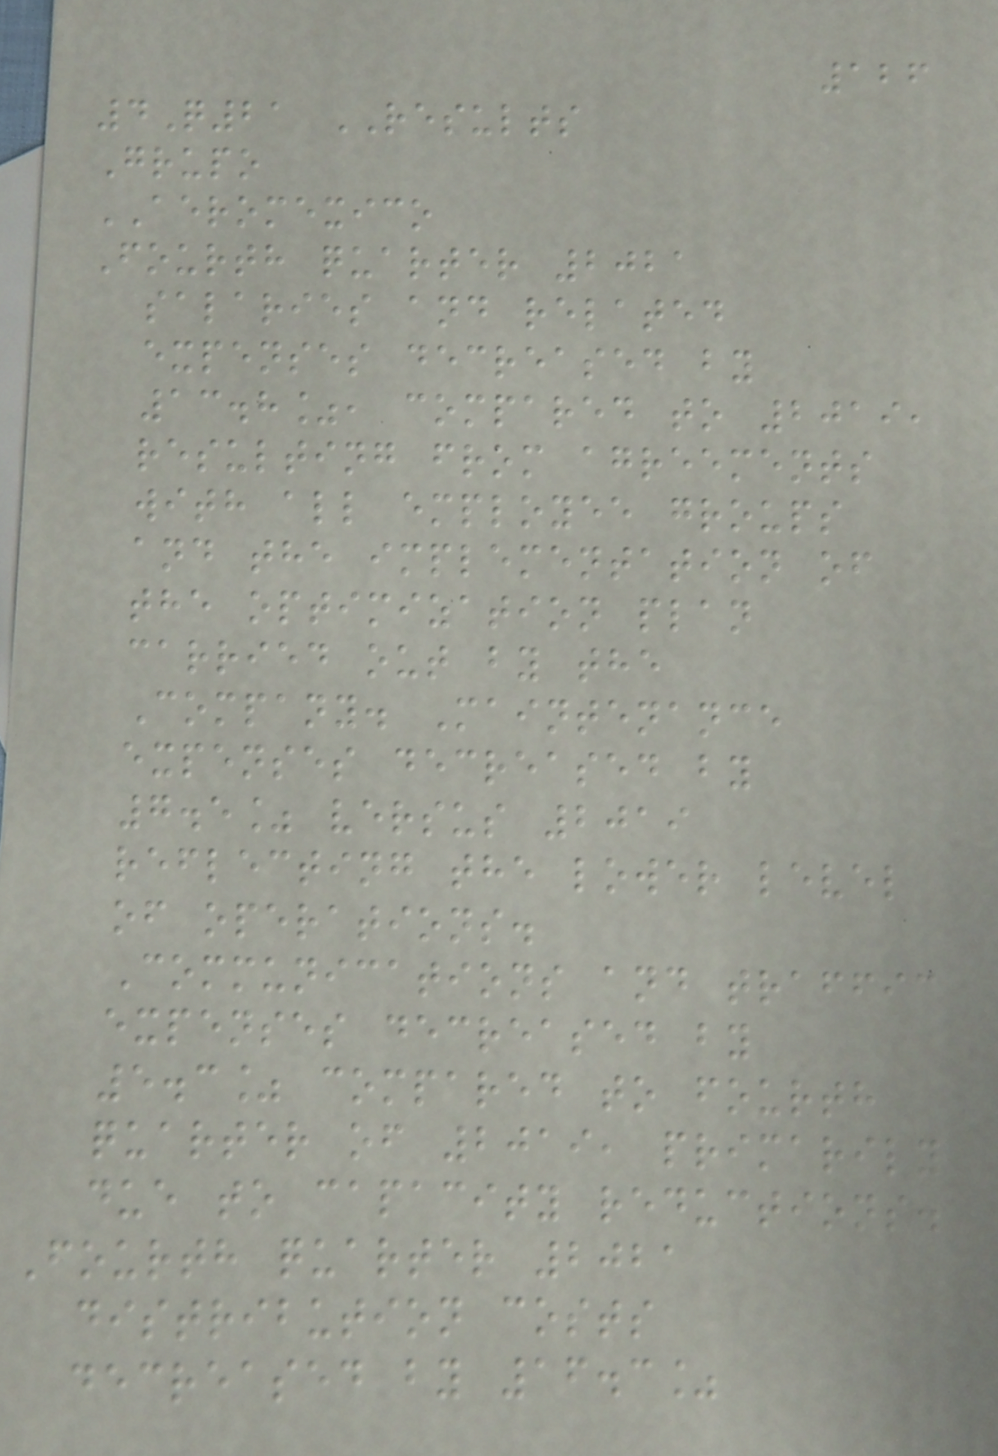126
4Q21 RESULTS
Grupo
AEROMEXICO
Fourth quarter 2021
salaries and related
expenses decreased by
13.8%, compared to 2019,
resulting from agreements
with all employee groups
and the implementation of
the optimization plan
carried out by the
Company. Maintenance
expenses decreased by
7.5% versus 2019
reflecting the lower level
of operations.
Communications and traffic
expenses decreased by
5.3% compared to fourth
quarter of 2019, primarily
due to capacity reductions.
Fourth quarter 2021
distribution costs
decreased by 16.3%
